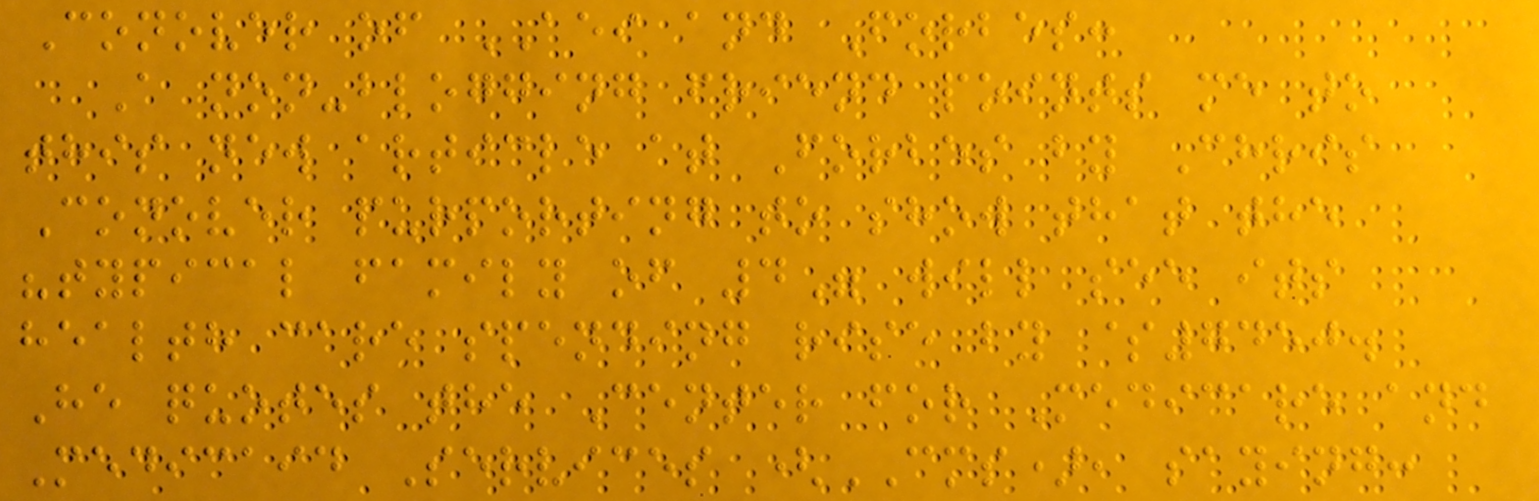Conover of AEI and Forbes:
A non-blogging friend points me to
this new article at Forbes by Chris
Conover purporting to show that the
"typical family of 4" will see its
health care spending rise by $7450.
He quotes the Center for Medicare and
Medicaid Services (CMS), saying:
